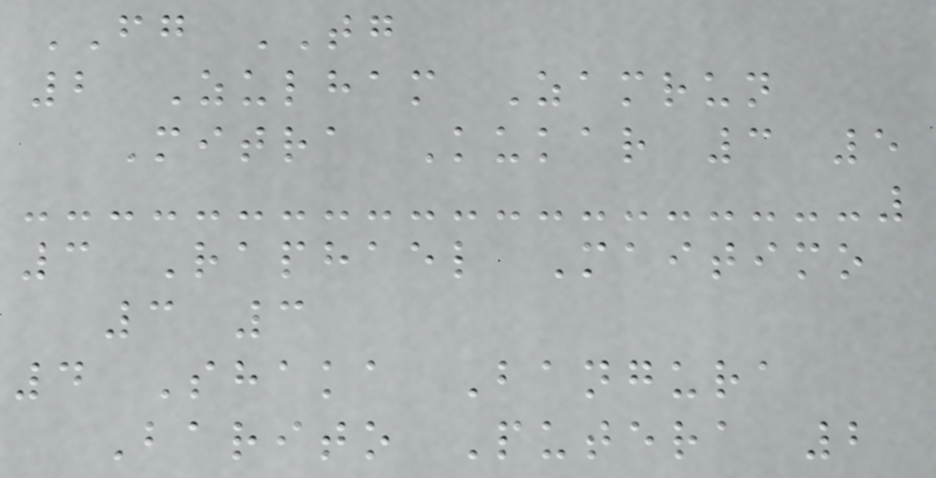FG TG
2 Zulham Zamrun
Mitra Kukar 3 5
3 Raphael Maitimo
3 3
4 Shaka Bangura
Barito Putera 2
